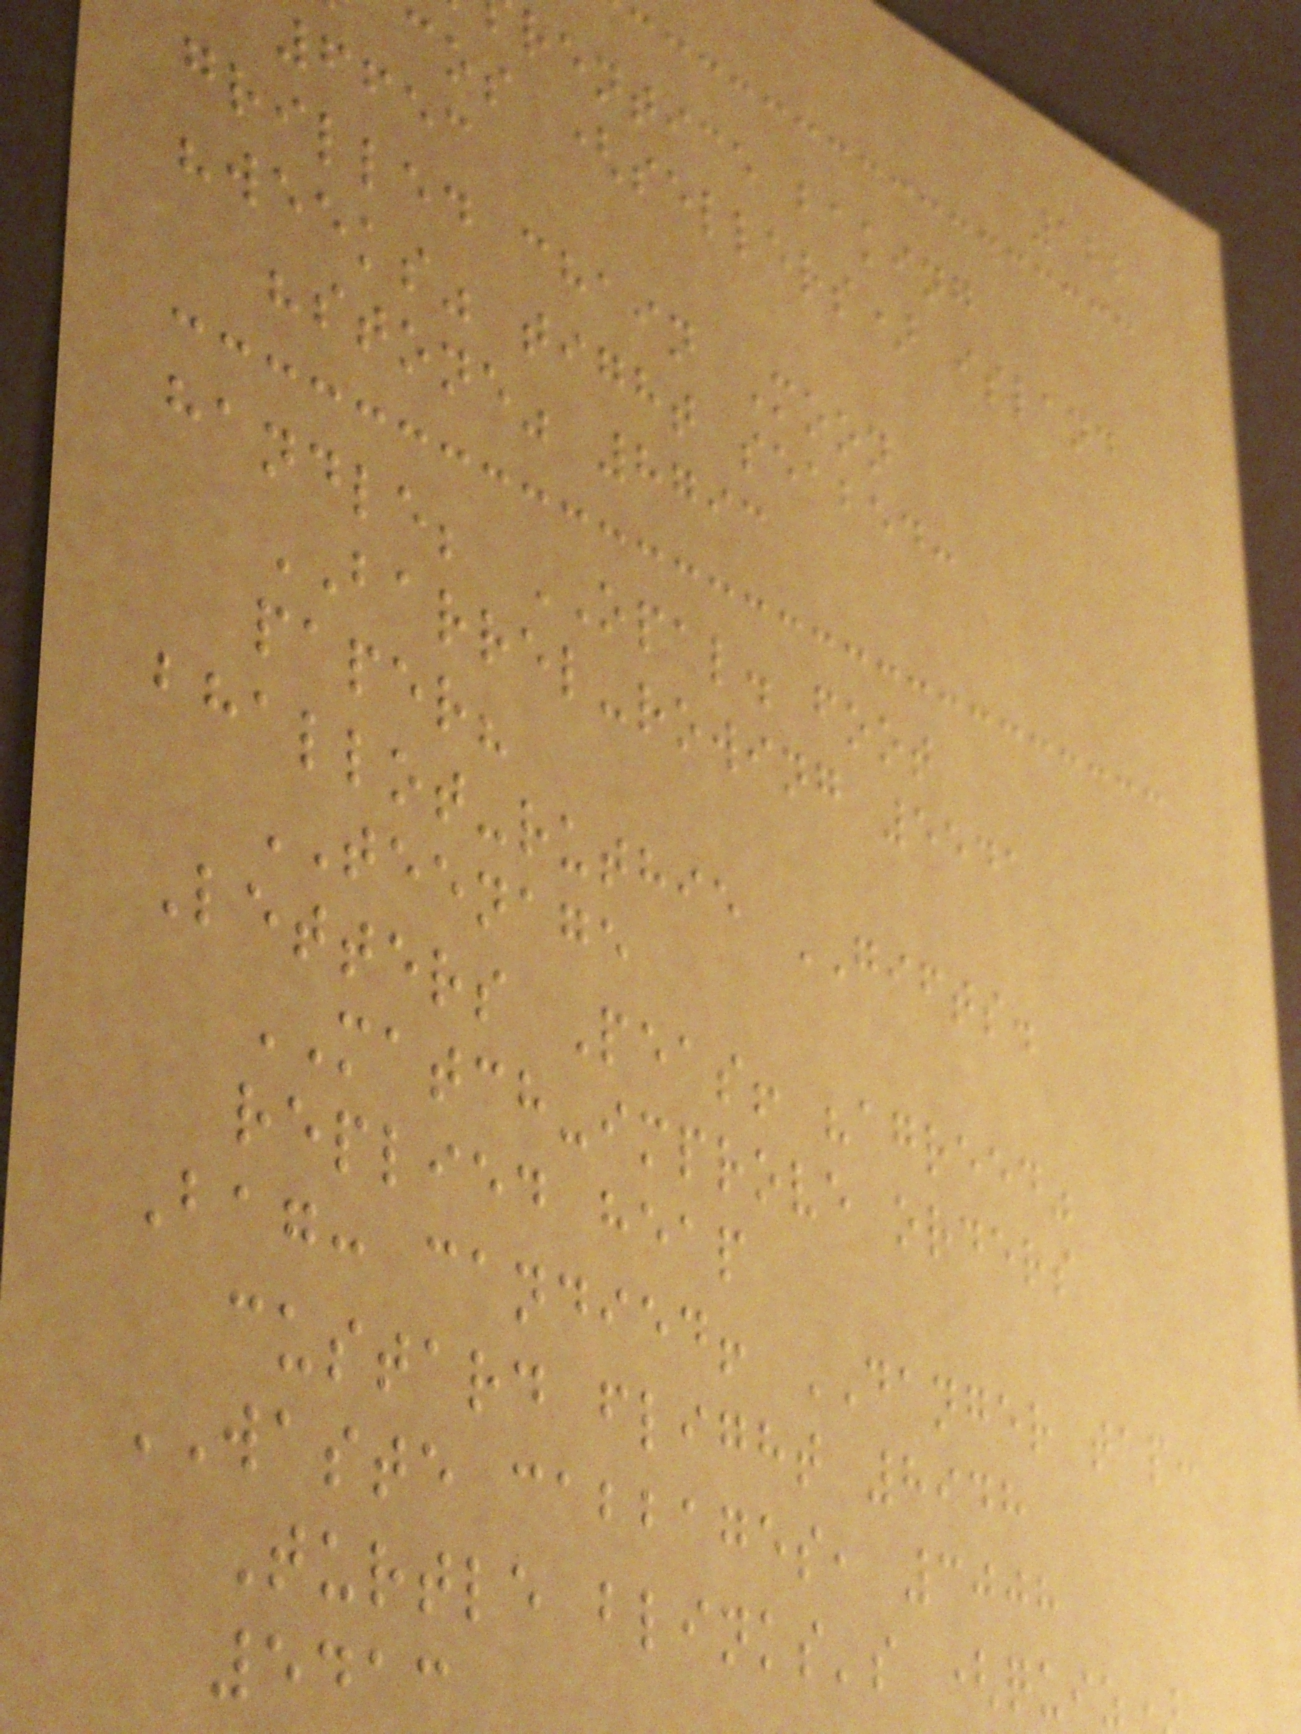122
rentice baking
cos (sellers) island
6653
grilled chain Moon
"weeks" tight seabed:
"stone" 8793
handle; OPAL. foot
BARREL-rowing 5541
paper?
bhallot-ruthie GIFTS.
TEENAGE
Letters Peas! "agreed"
MATCH-improve orders
replied heap
Bag: candied! DANGER tap:
custard flight 8948
WASTE cabbages, 3008
Turtle blinks's (quiz
5413
